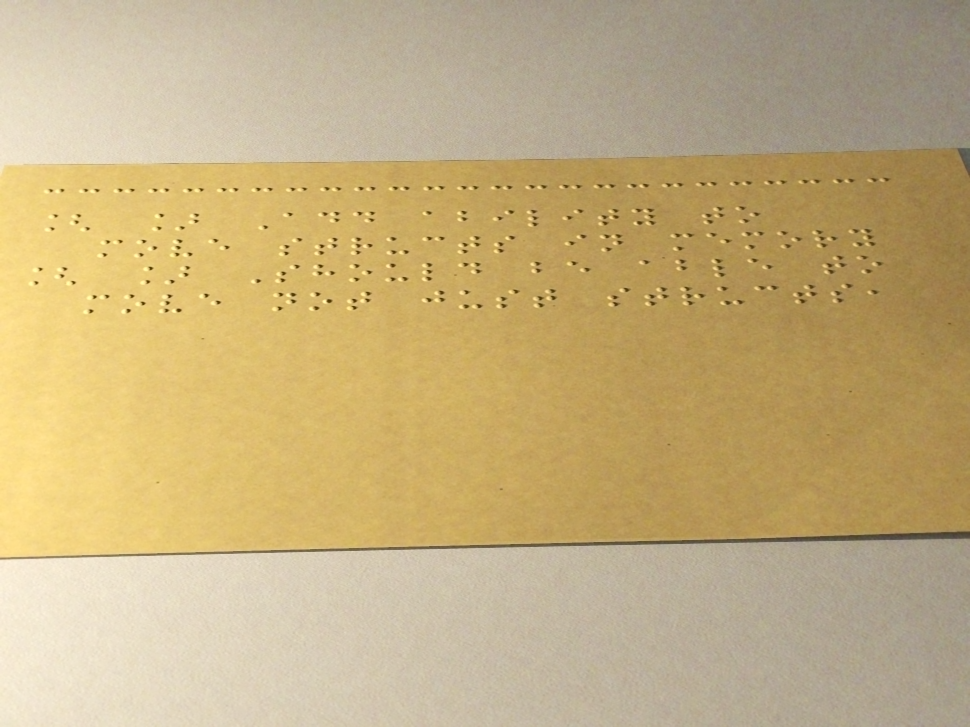[ ] Add ability to
move structs in memory
[ ] Should be able to
move not just structs,
